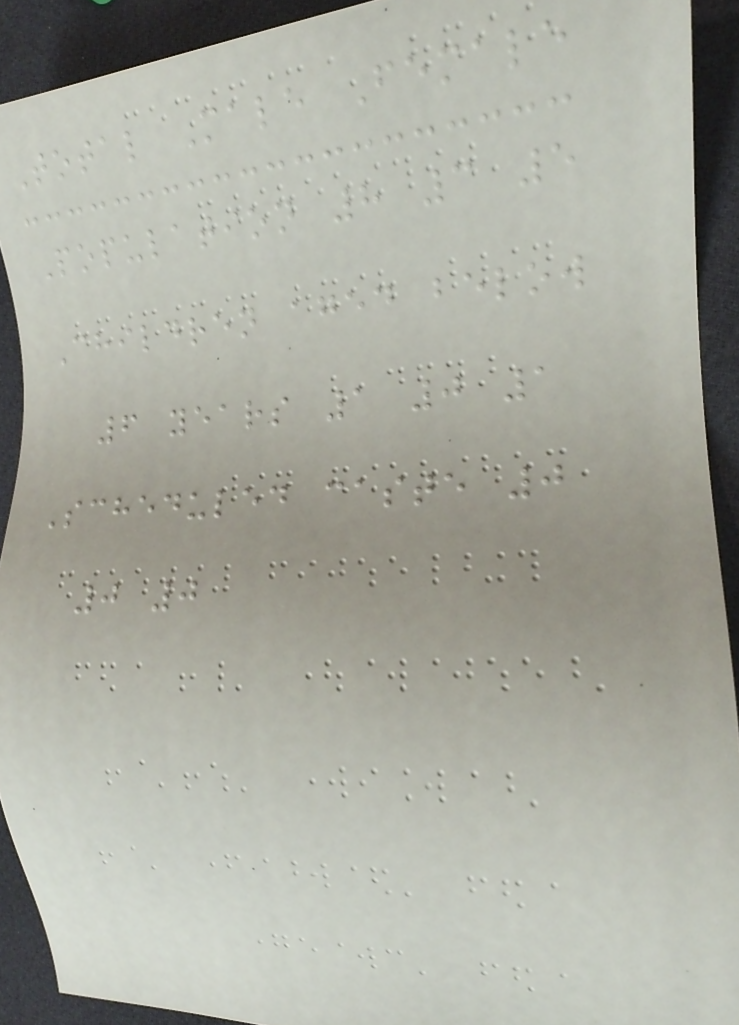Total Male Female
Population 8 3 5
Children aged below
6 years 1 0 1
Scheduled caste 0
0 0
